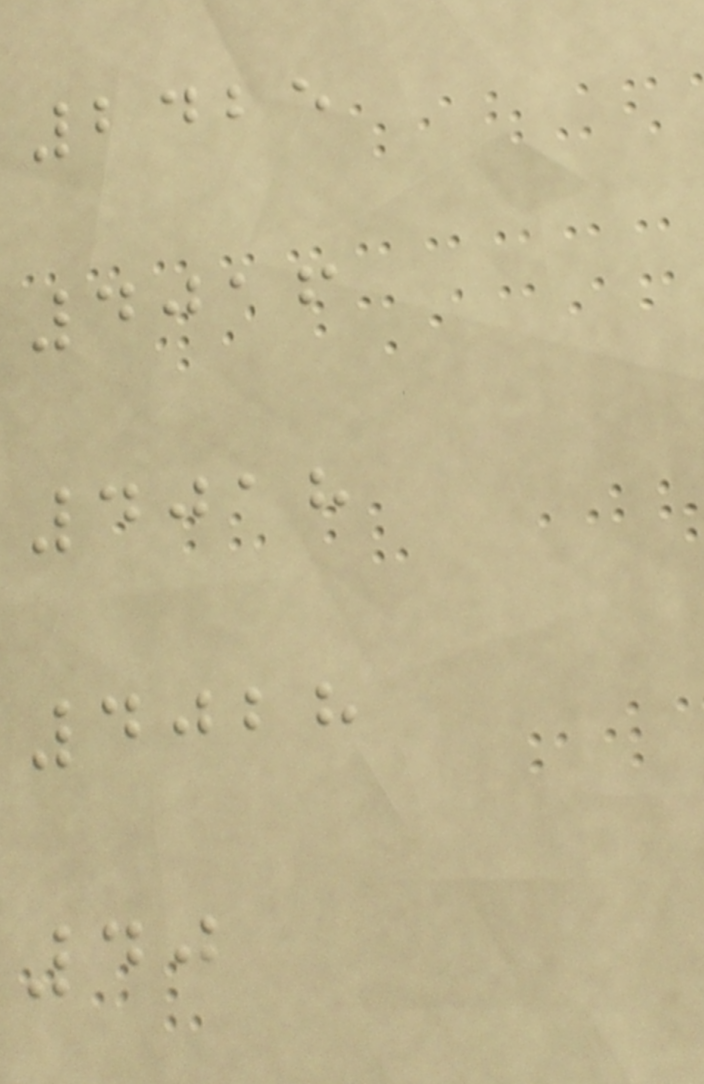2425
4016
4018
4028
40
